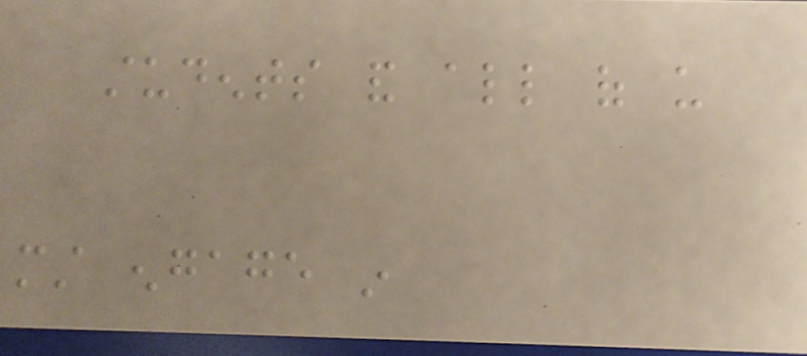students and all of us
must engage in
